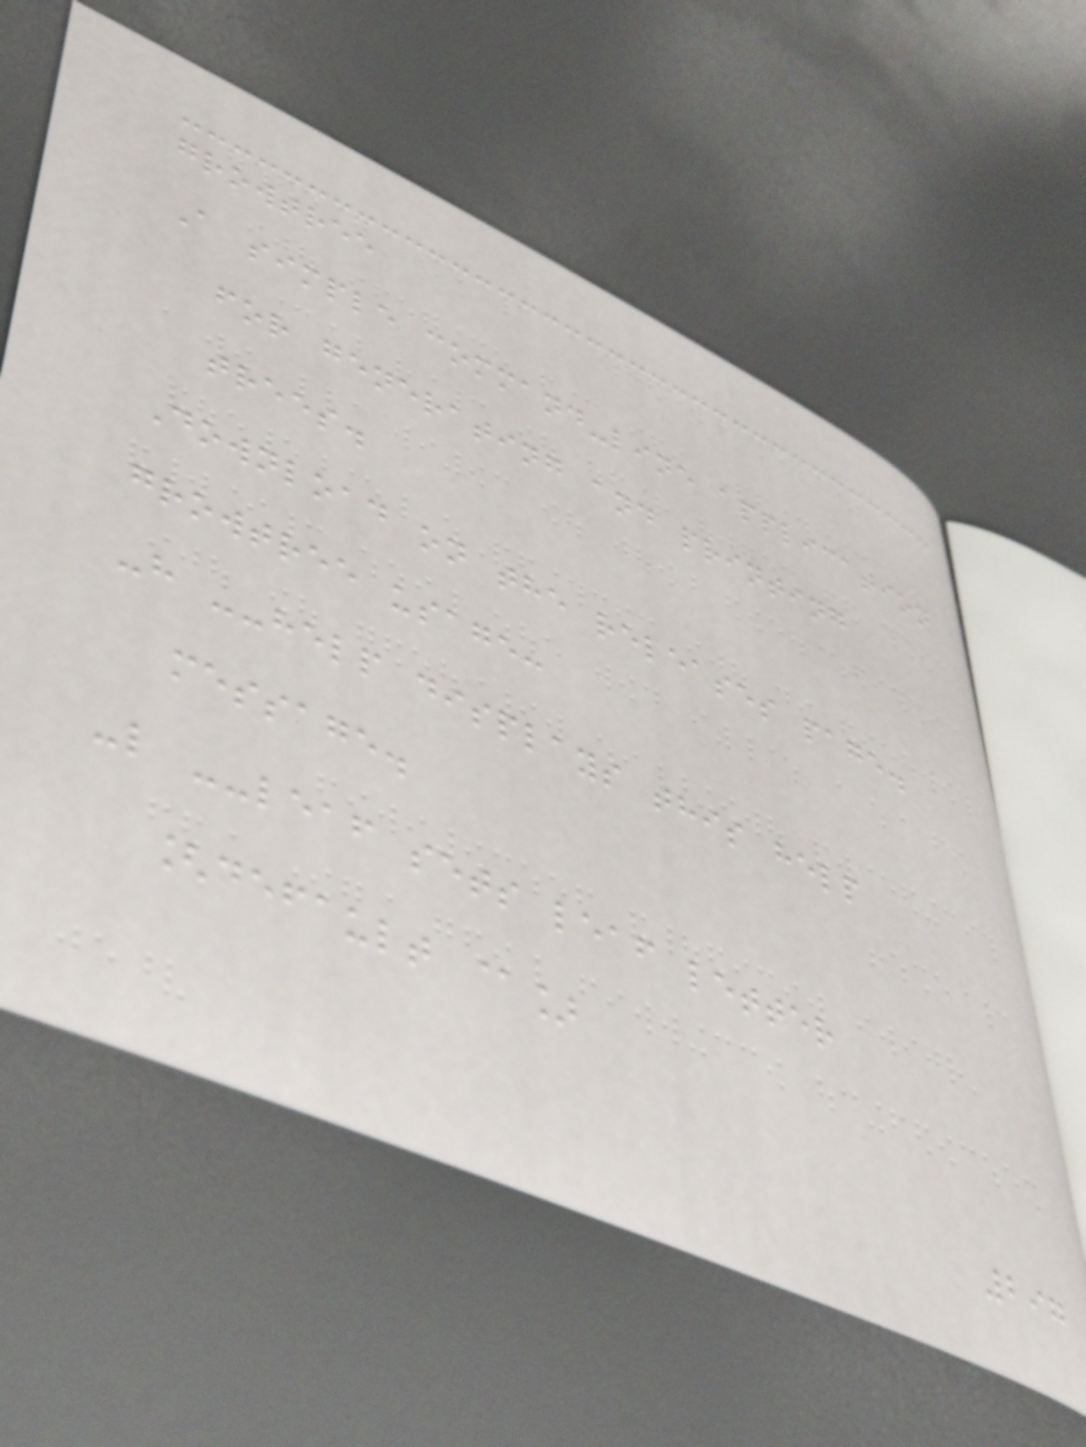growtree
A simple command-line application
for generating and printing
trees.
Download on the releases page.
growtree usage:
-h --help displays this help
message.
-l --leaf sets leaf letter
[default @]
297
